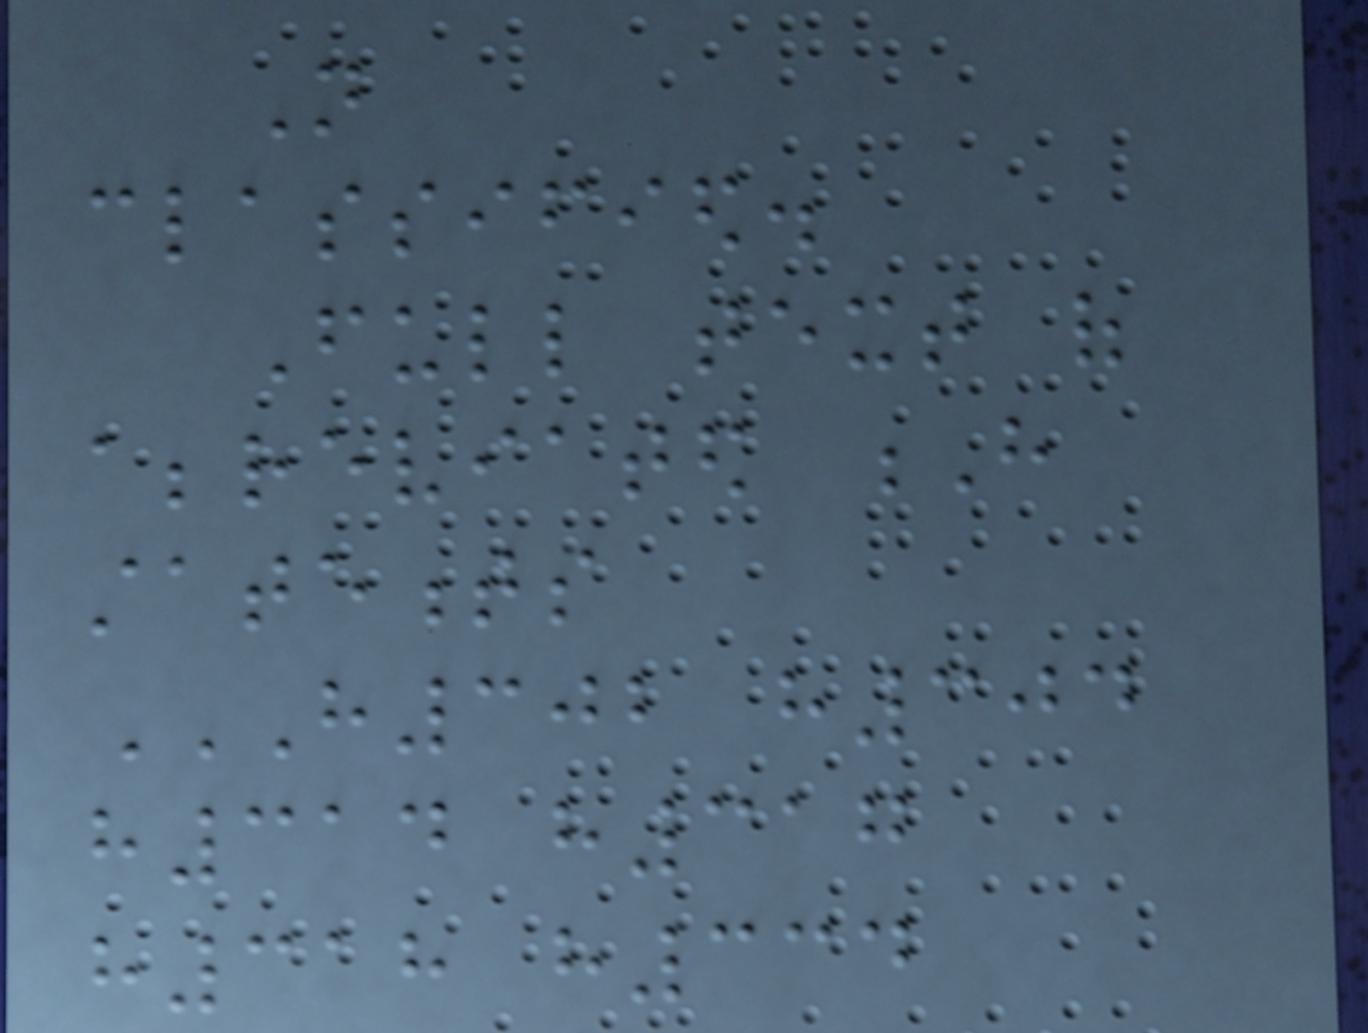Not
classified.
Full text of
abbreviated H
statements
H302 H304
H314 H317
H318 H334
